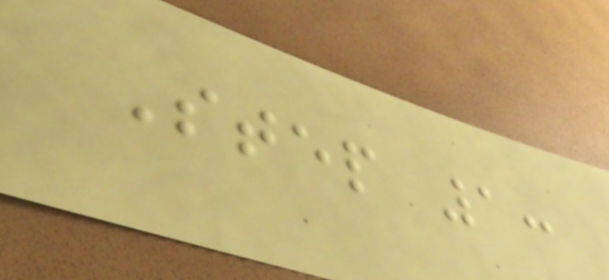Step 1:
